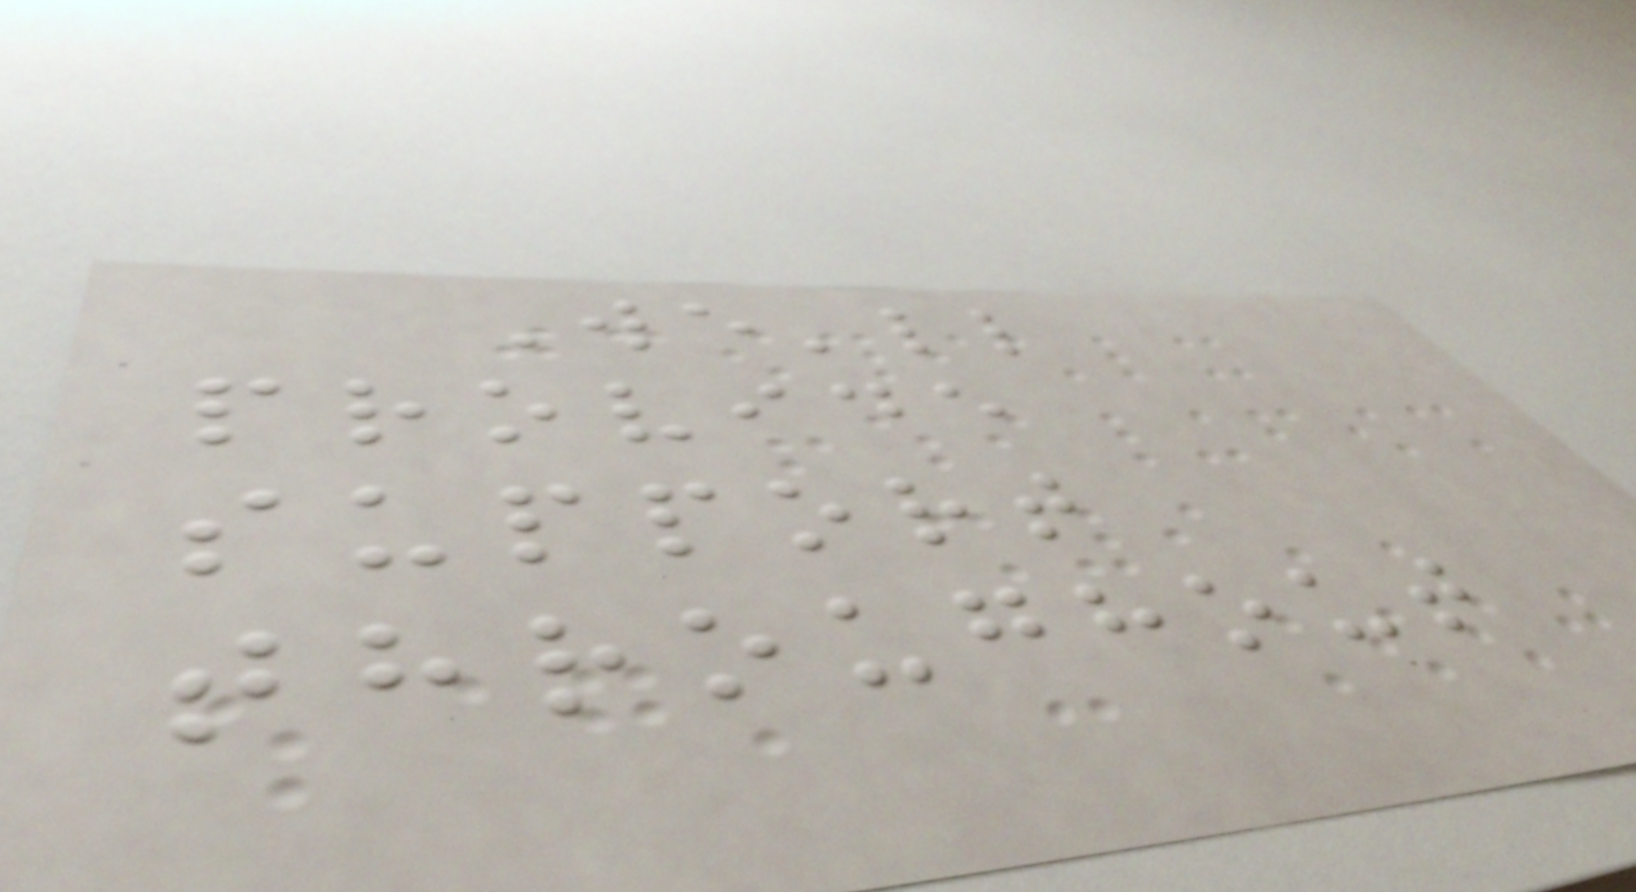We'll
provide
support
throughout
